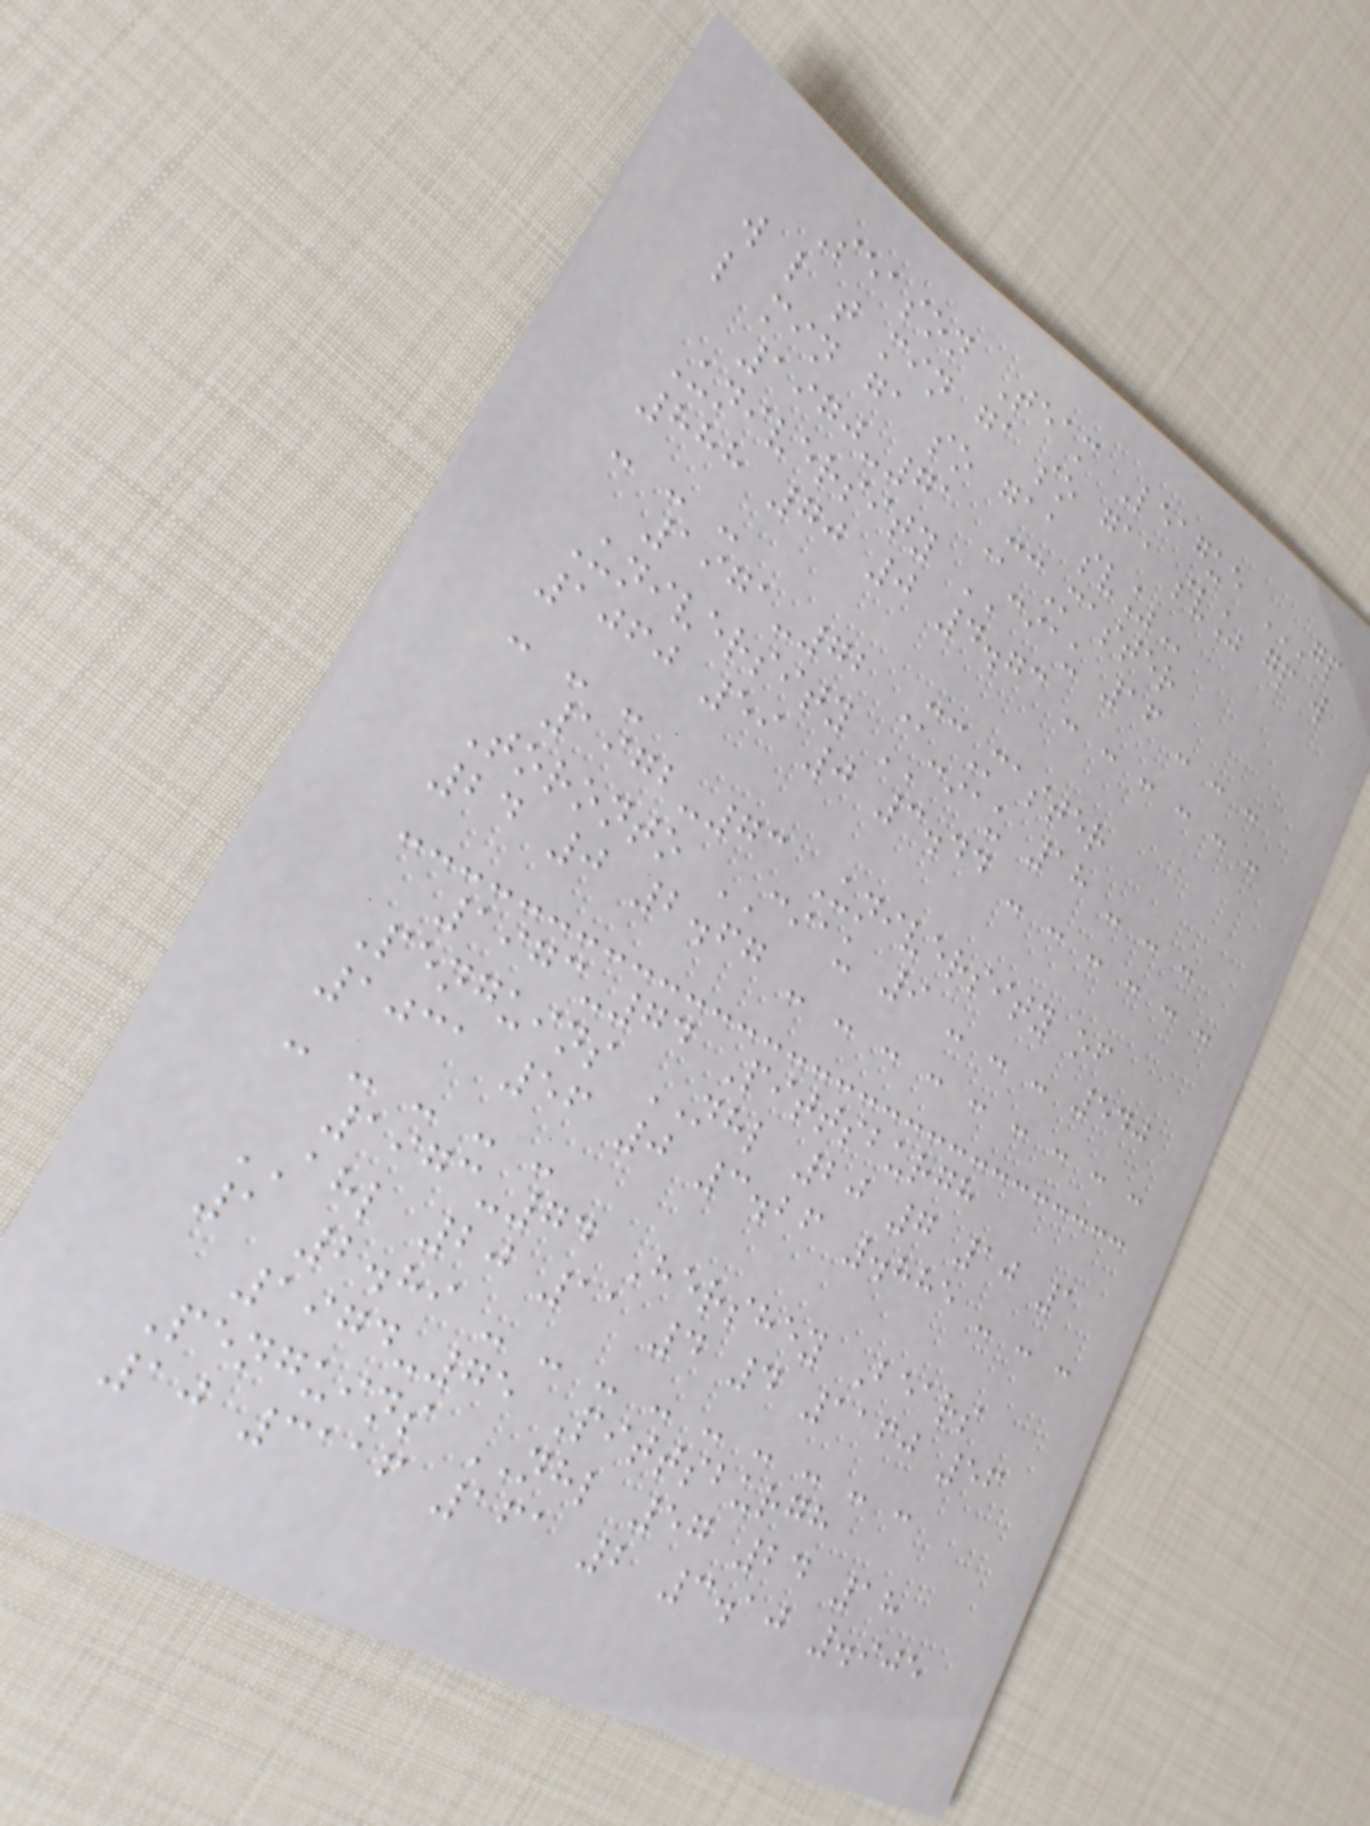Season Team League GP
W L T MIN GA SO GAA SV% GP W
L MIN GA SO GAA SV%
1970-71 McMaster
University CIAU 16 - - -
888 70 0 4.73 - - - - - -
- - -
1971-72 McMaster
University CIAU 18 - - -
1060 59 0 3.44 - - - - - -
- - -
1972-73 University of
Toronto CIAU 9 - - - 540
24 0 2.67 - - - - - - - - -
1973-74 Pittsburgh
Penguins NHL 20 7 10 1
1031 56 0 3.26 .885 - - -
- - - - -
1973-74 Hershey Bears
AHL 20 11 4 4 1160 56
1 2.89 - - - - - - - - -
1974-75 Pittsburgh
Penguins NHL 57 24 18
10 3116 161 2 3.10 .905
